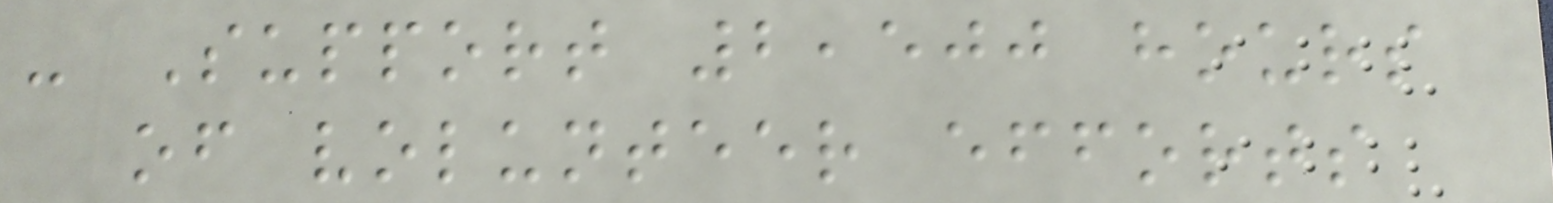- Support 2,500 hours
of volunteer efforts
